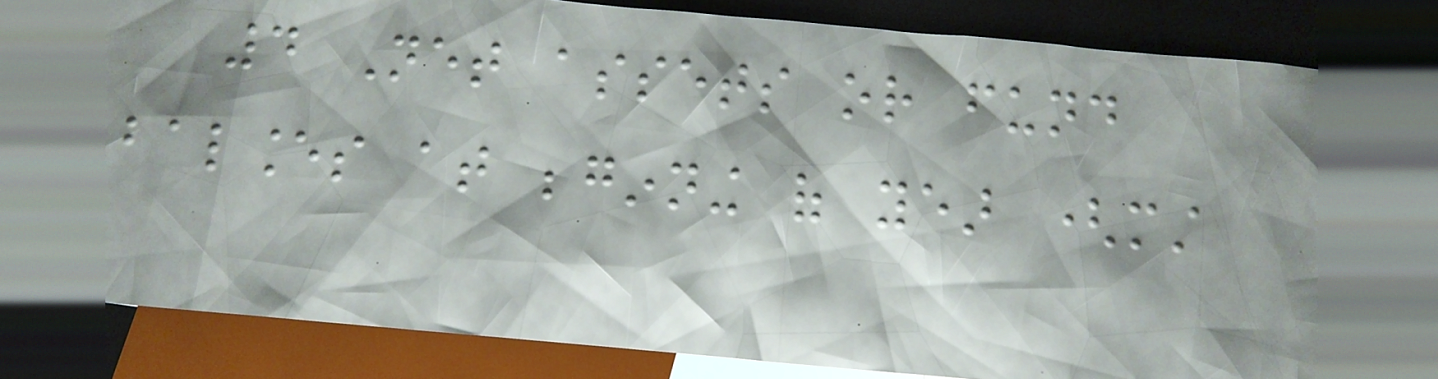4 Net assets or fund
balances at beginning of year (must
